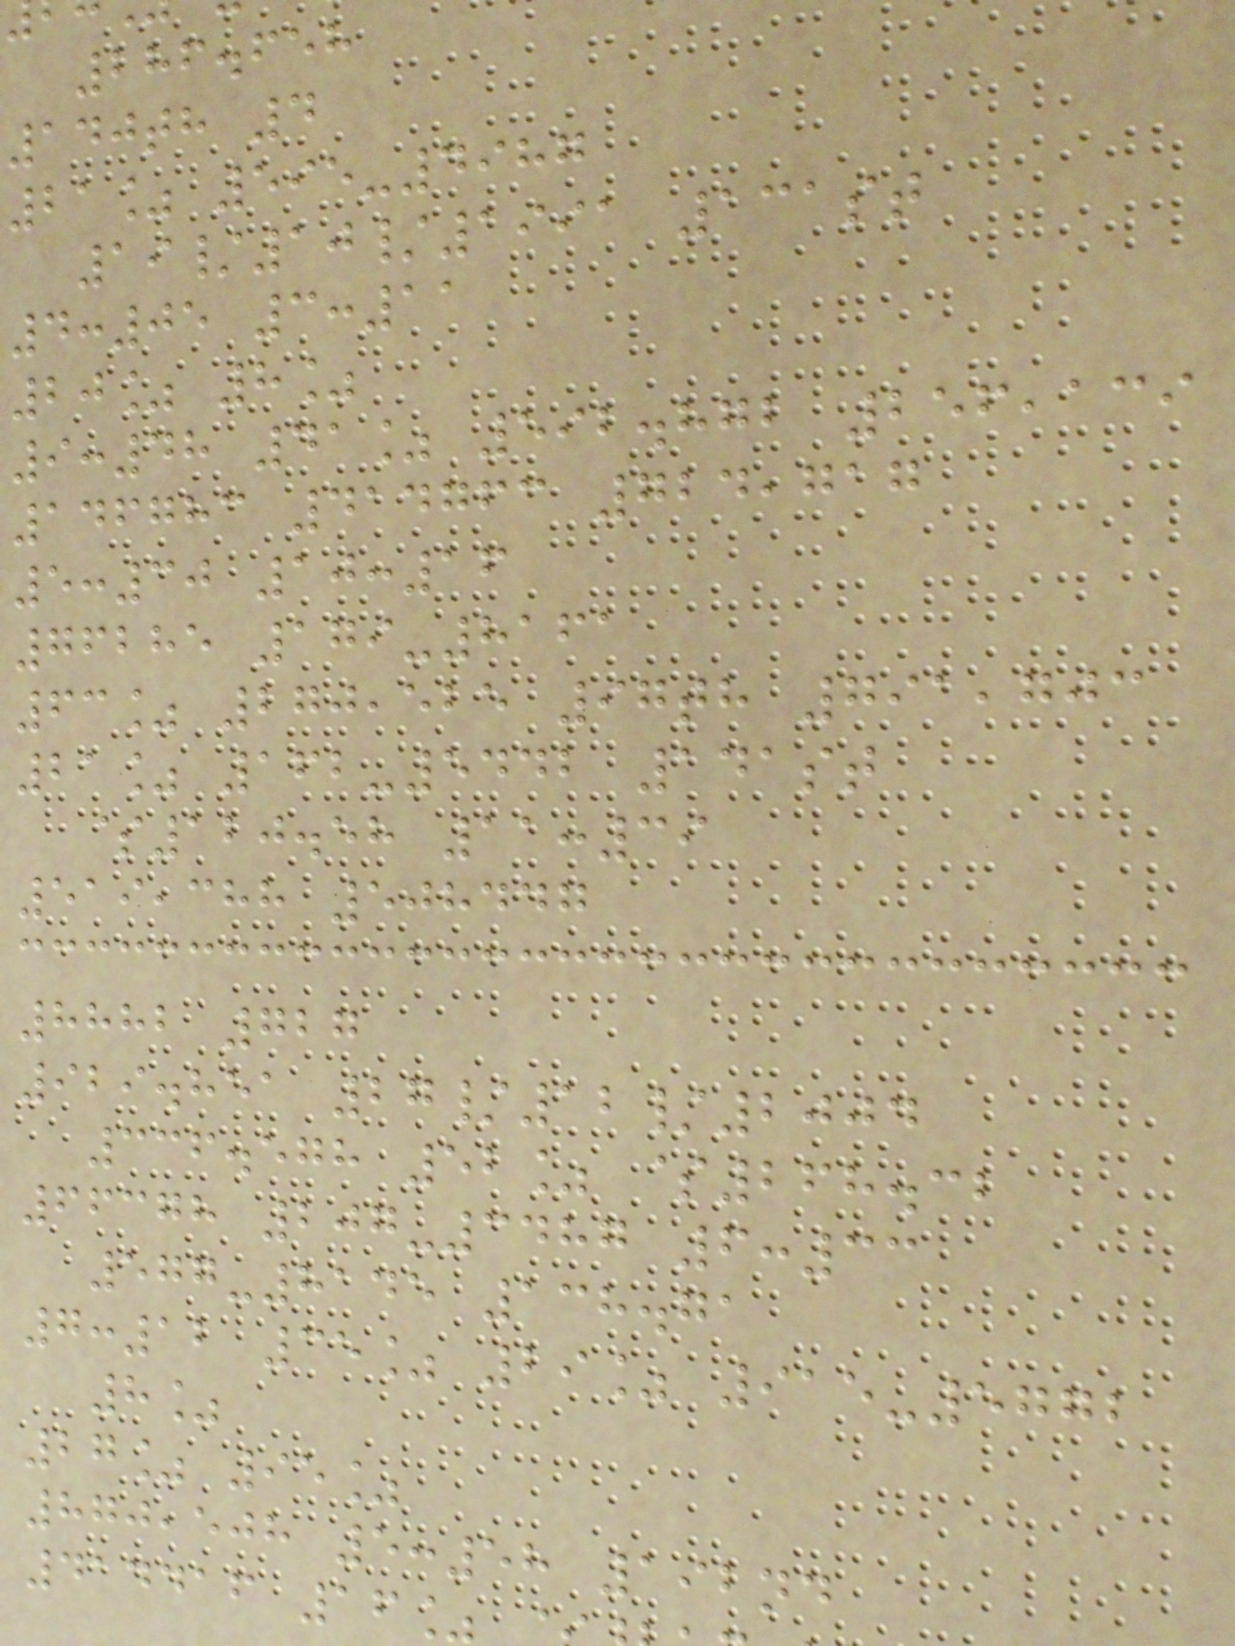286.658
140th 4
21% 595-4987
19/10/1991 131st
4:05 3:11
20% 8%
9:48 41% 592.872 256,139
146783 414763 724,717
5:30 10:16
76285 179-8161
63% 270,525 97th 791,703
21% 162-5442 141st
$120.58 11:39
519,388 508447
8882 727
929.851 27/12/2004
336.578 52% $268.32
66378 207-3487 6:33
577-8145 138.71
7:12 35% 29% 915-5772
8%
27% 95%
870,508 5:58 192nd
414416 16%
